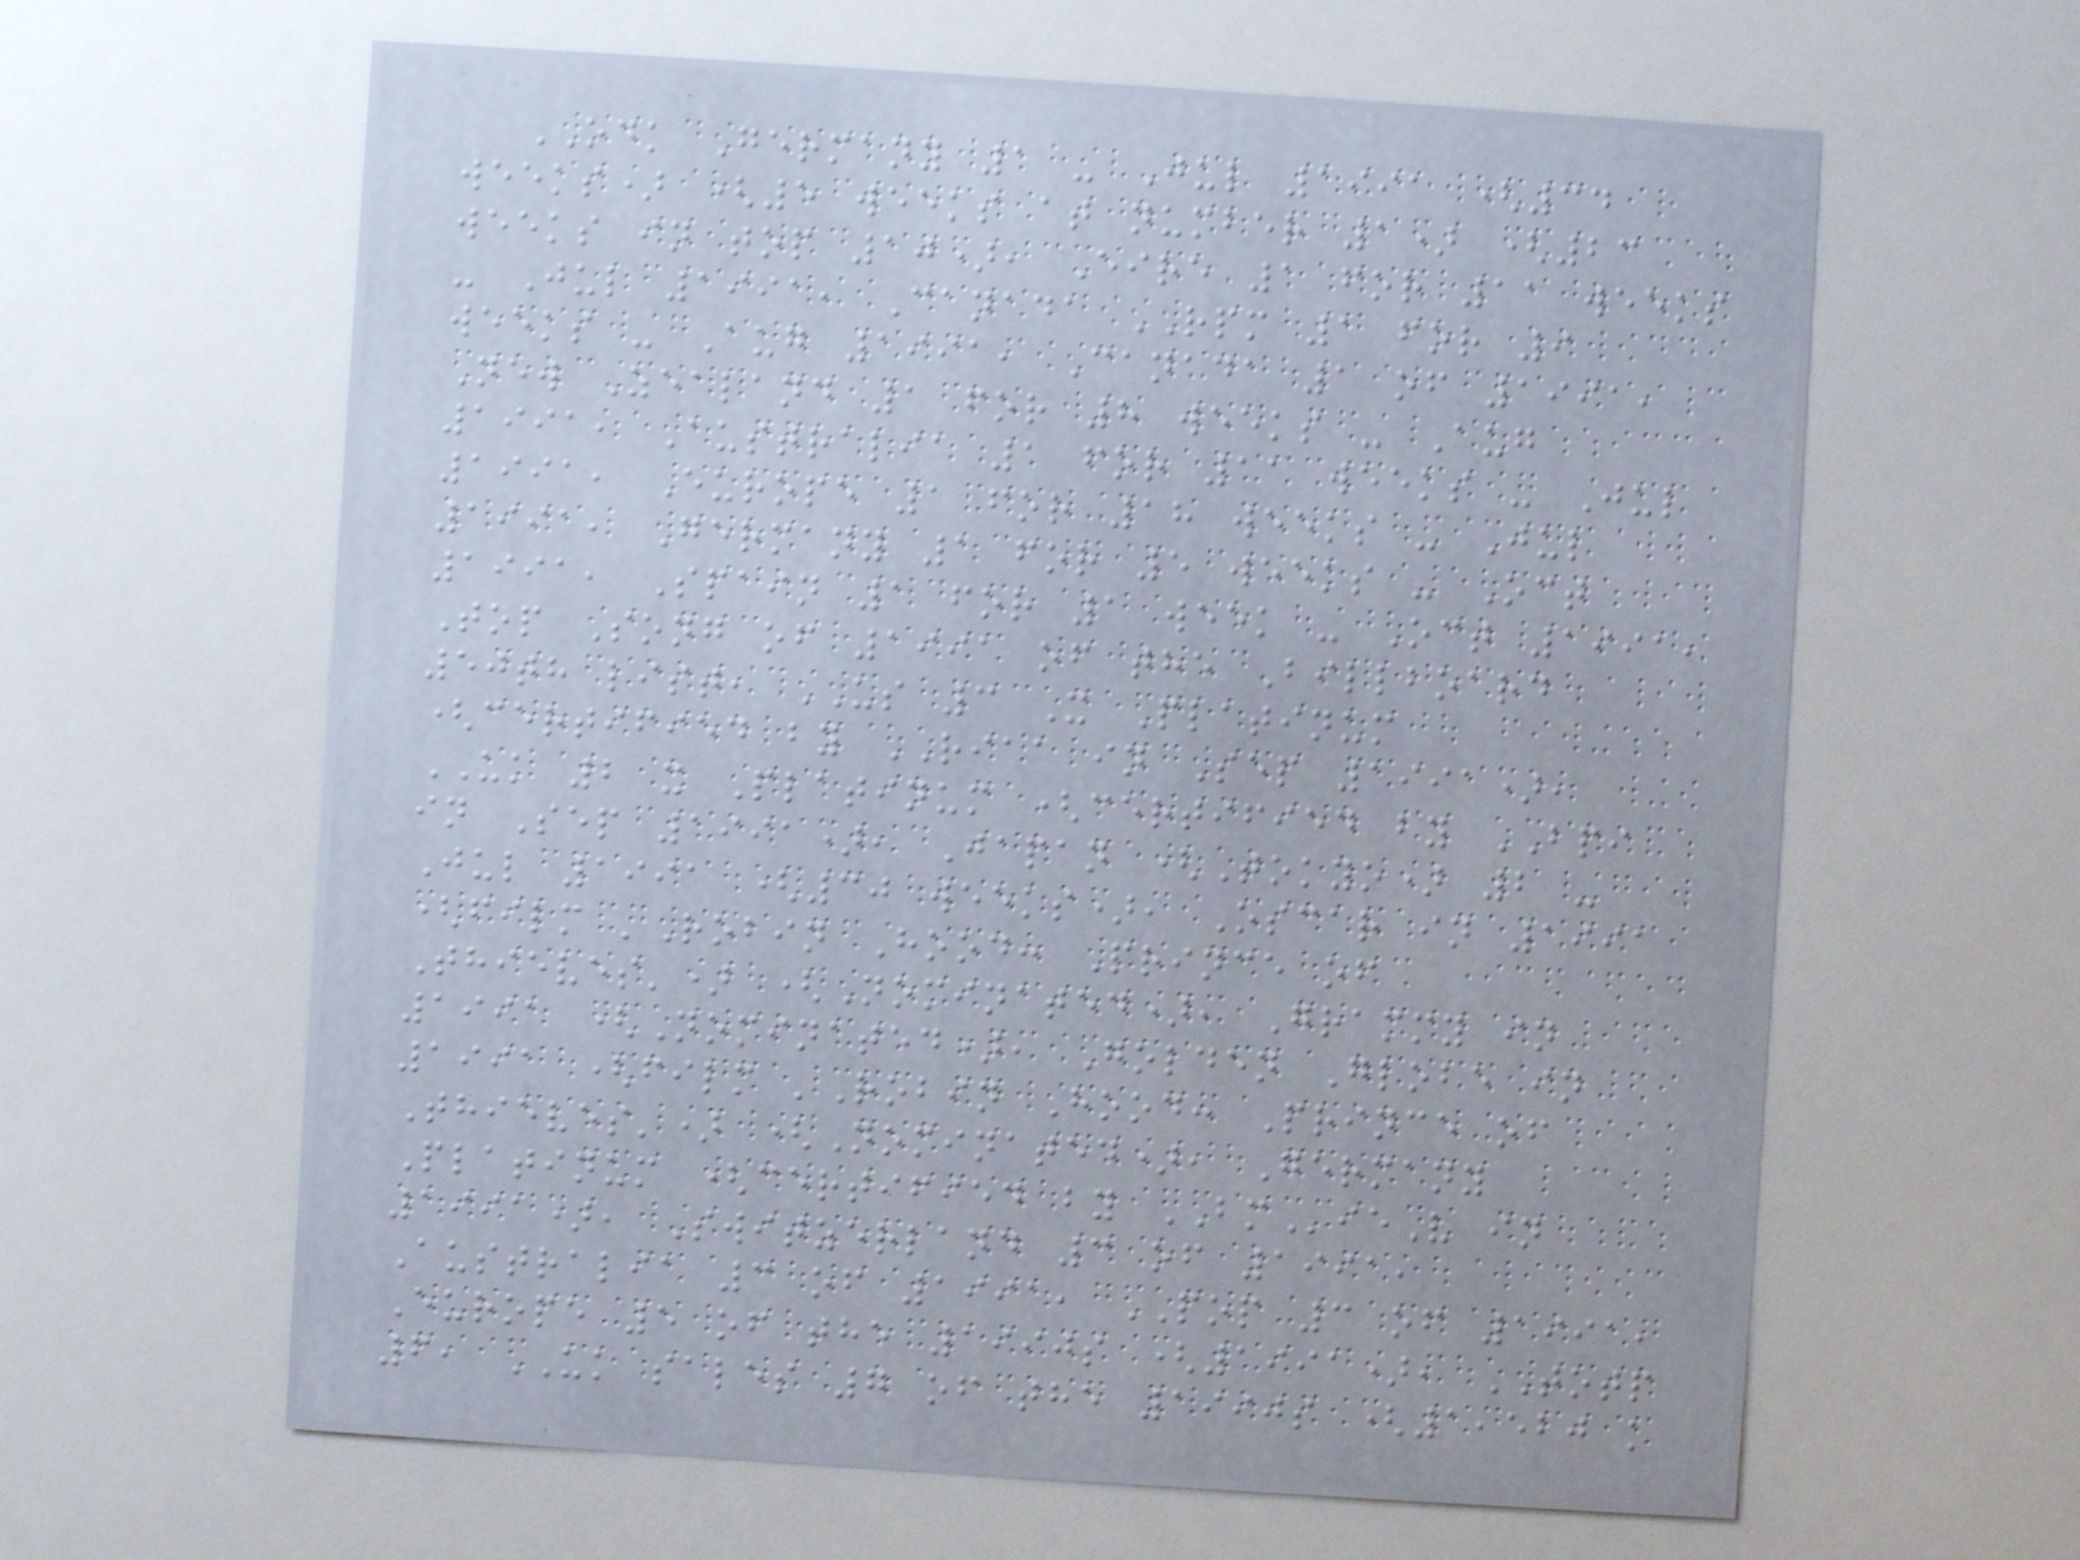ODK Germany 1 - Jul 1991 (34
weeks) (5 weeks at number 1) (23
weeks in top 10), Eire 1 for 11 weeks
- Jul 1991, Canada RPM 1 for 9
weeks - Aug 1991, Canada 1 of 1991,
New Zealand 1 for 8 weeks - Aug
1991, Australia 1 for 11 weeks - Jul
1991, Europe 1 for 18 weeks - Jul
1991, Germany 1 for 5 weeks - Oct
1991, Spain 1 for 1 week - Oct 1991,
Top Song of 1991 of the Billboard
50th list, US 3 X Platinum
(certified by RIAA in Sep 1991),
UK 2 x Platinum (certified by BPI
in Sep 1991), Japan (Tokyo) 2 -
Jul 1991 (30 weeks), Oscar in 1991
(film 'Robin Hood: Prince of
Thieves') (Nominated), Grammy in
1991 (Nominated), Golden Globe in
1991 (film 'Robin Hood: Prince of
Thieves') (Nominated), Germany
Platinum (certified by BMieV in
1991), Switzerland 3 of 1991,
Australia 3 of 1991, POP 3 of 1991,
Europe 5 of the 1990s (1991), TOTP
6, UK sales 7 of the 1990s (1,520 k
